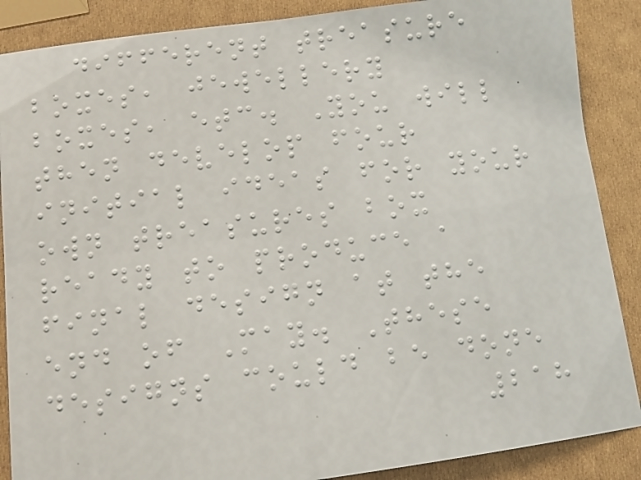different treasure
boxes, jewellery
boxes, etc. You will
then develop four
initial ideas for your
own treasures box
ready to produce a
final design at the
end of May. These
designs could be done
218
